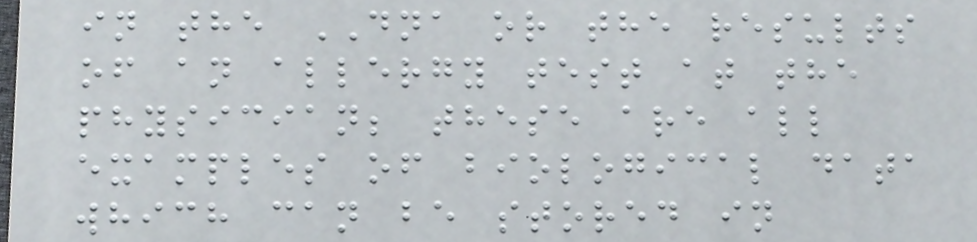in the DNA or the results
of an allergy test at the
physician; these are all
examples of biological data
which can be stored in
